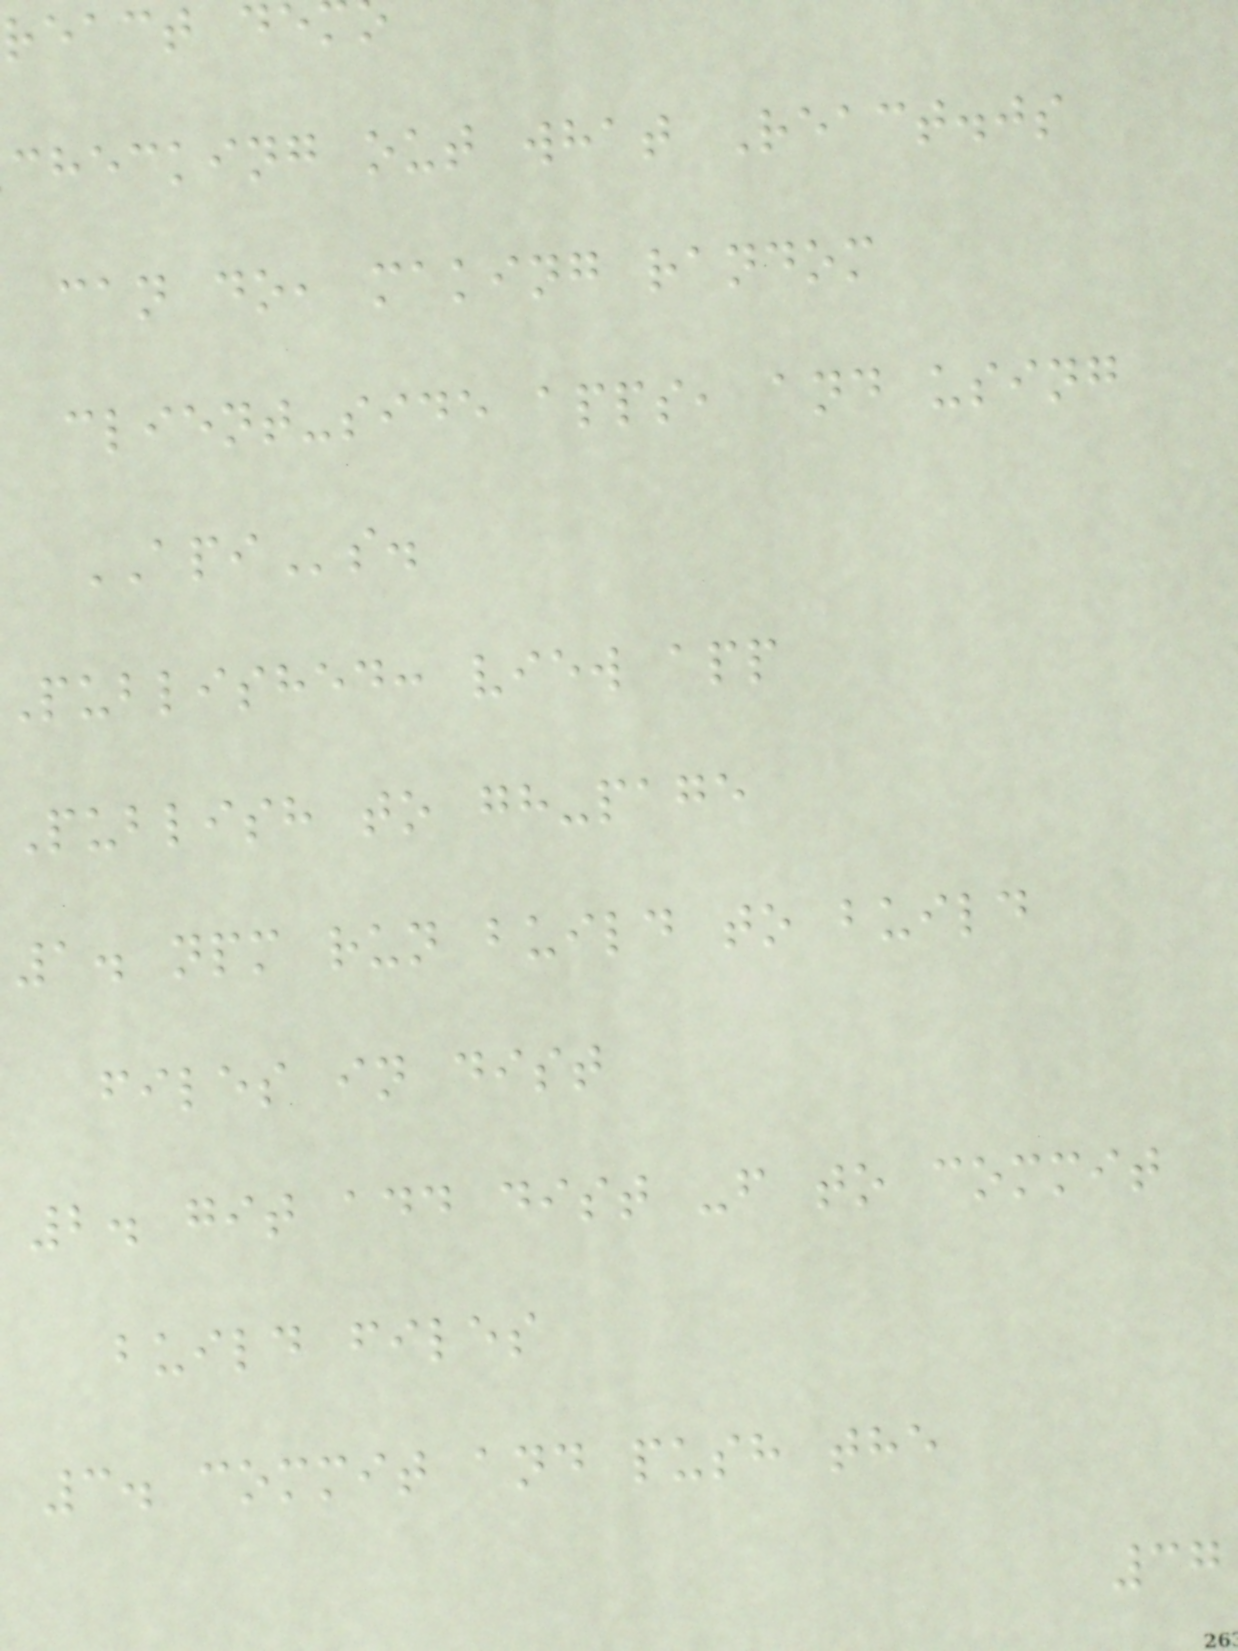react de
checking out what React.js
can do, making random
client-side apps, and using
APIs.
published: view app
Publish to gh-page
1. npm run build to build
files in dist
2. git add dist -f to commit
build files
3. commit and push the
37
